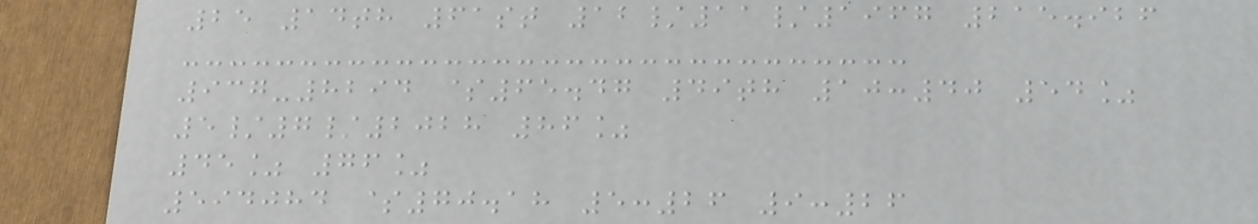25 14th 61st 12/11/1967 215.926
937-8294 $65.47 49th 10:40 54%
5/7/2028 86%
45% 76%
594084 $70.18 5:26 9:26
